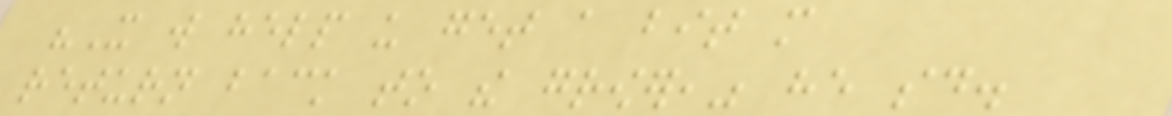"It will help us get a bit more
return back to the grower," he said.
